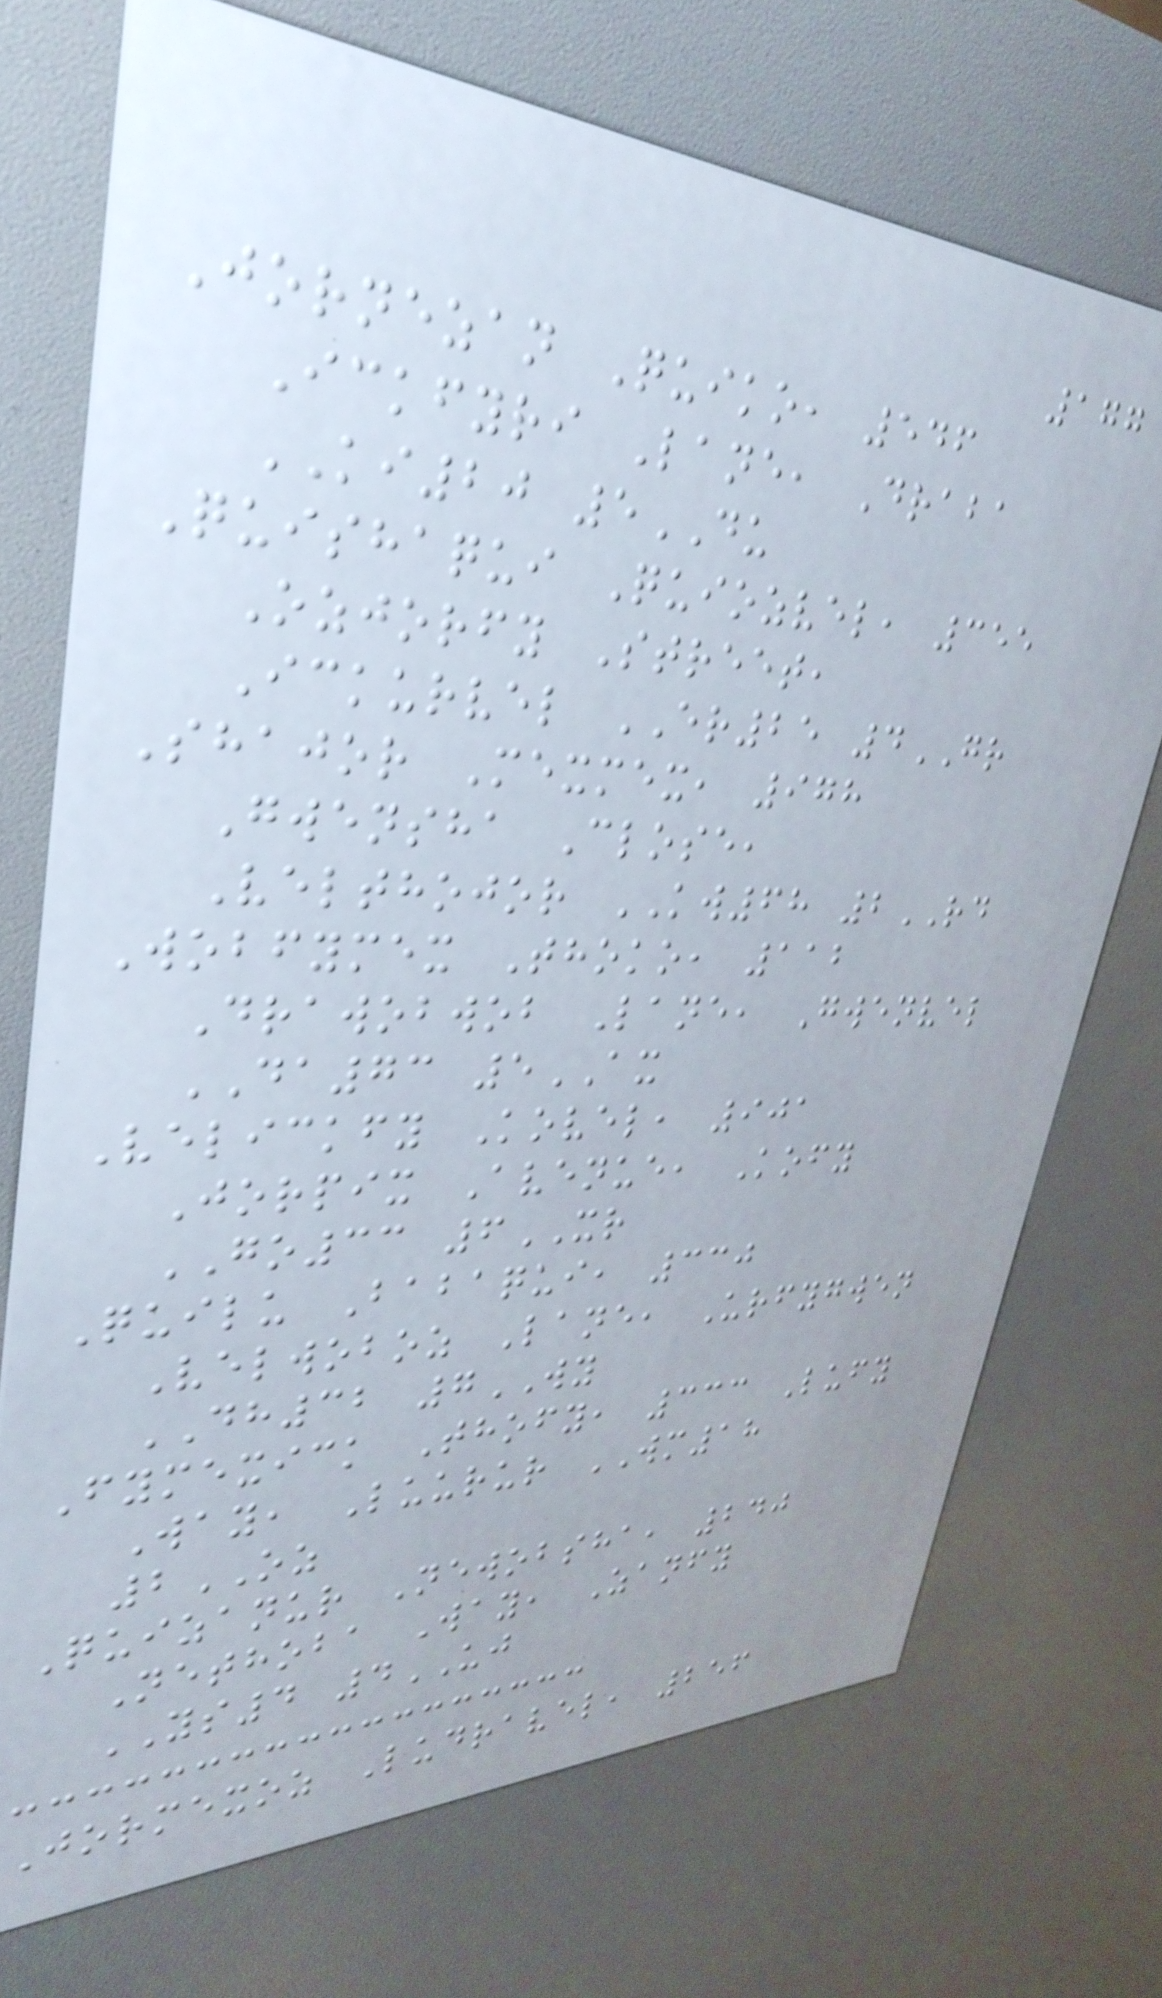177
Jornezan Quiko, 546
Ickfyri Lane, Draba
KI20 5DU
Quishaqui Quiozvel, 355
Ozjorfy Street,
Ickurvel ER25 4GR
Shajor Mexmex, 978
Gwensha Close,
Velthojor KW68 2RD
Wobfymex Thoko, 112
Drawobwob Lane, Gwenvel
DA73 5AX
Velickfy Kovel, 901
Jorpix Avenue, Kofy
GO33 6XR
Quilu Babaqui, 330
Velwoboz Lane, Urfygwen
DH32 7WY
Fymexick Thofy, 333 Lufy
Way, Luurur WM18
2OZ
Quizanur Newobsha, 240
Nethoba Way, Zanfy
YS4 4UJ
Jormexoz Ludravel, 256
